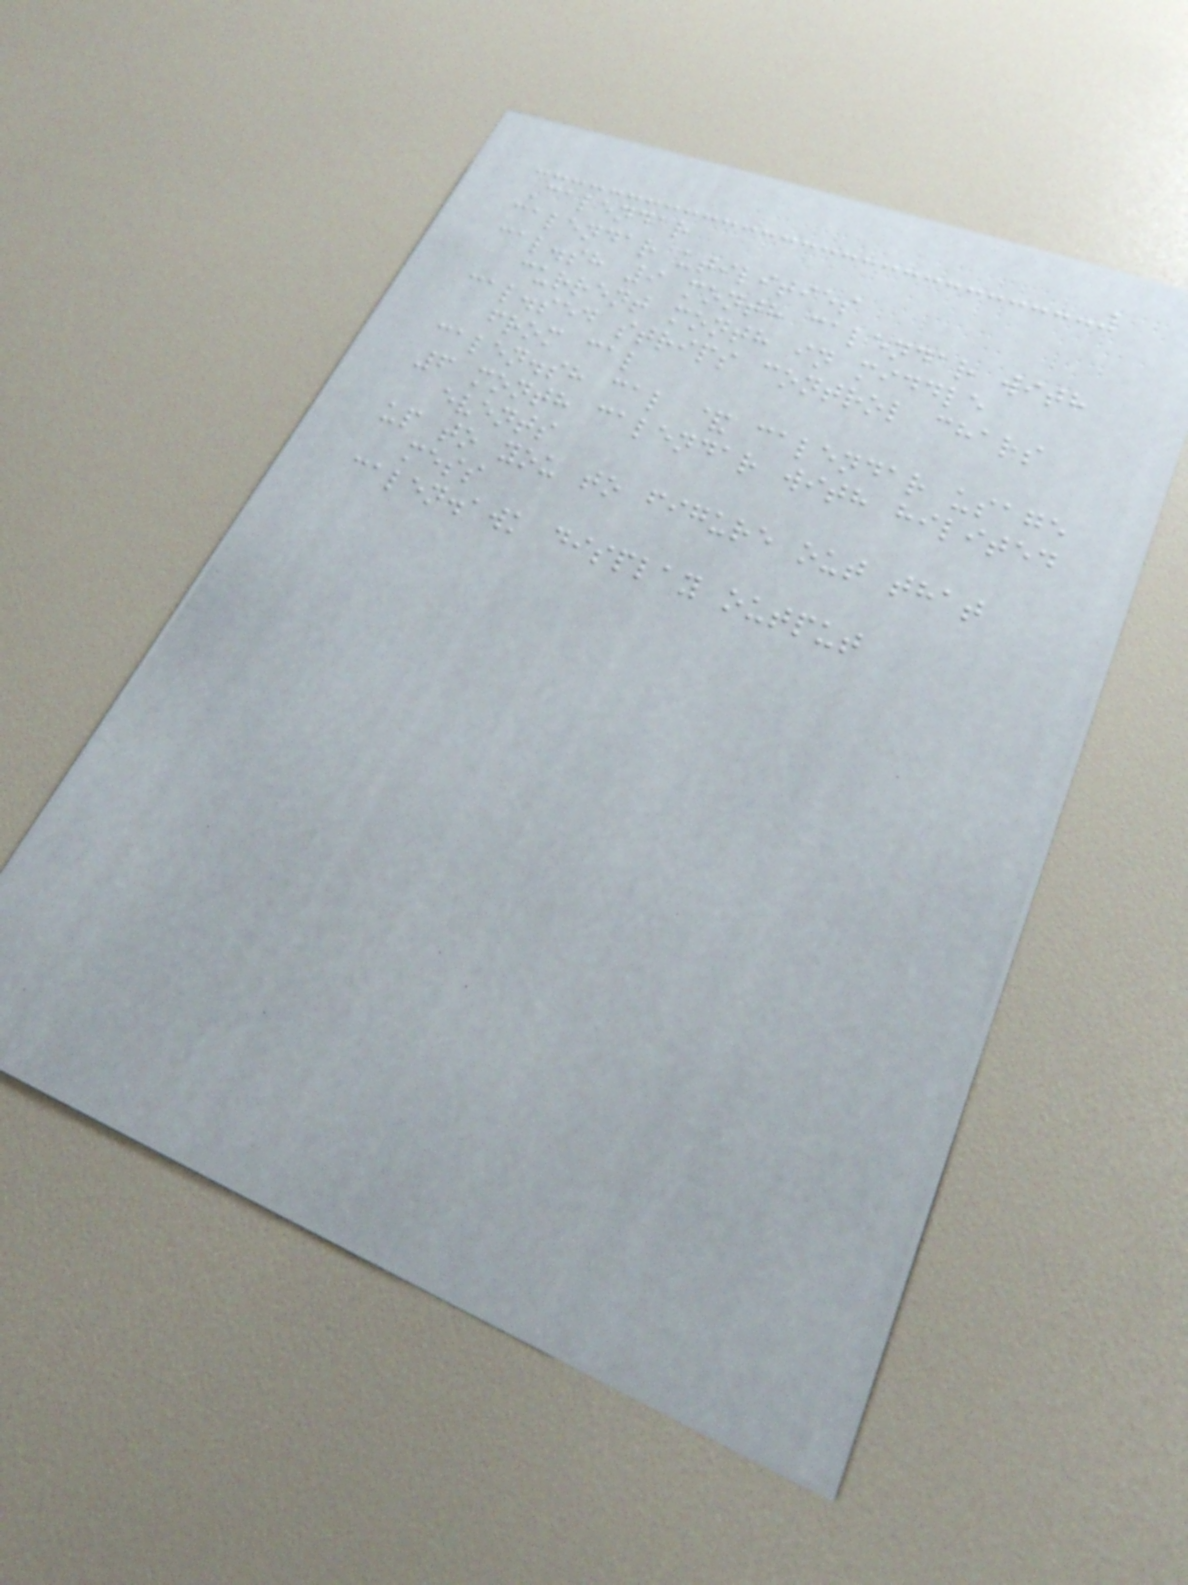Calendar
calendar utilities
cal.sh 9 month calendar with
current month in middle
cal.sed strips control chars
from cal
calen.sh cal & calendar usage
6 month calendar with hilited
events
up to you to figure out that
mess
calen.awk display output
